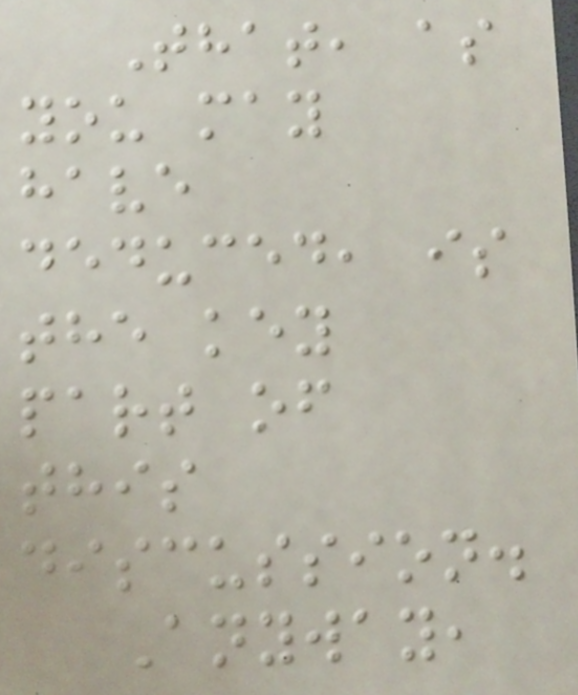That, as
you may
have
deduced, is
the key
part of
this
discussion.
Anyway,
